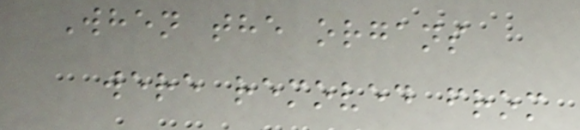When the organs
were removed from
